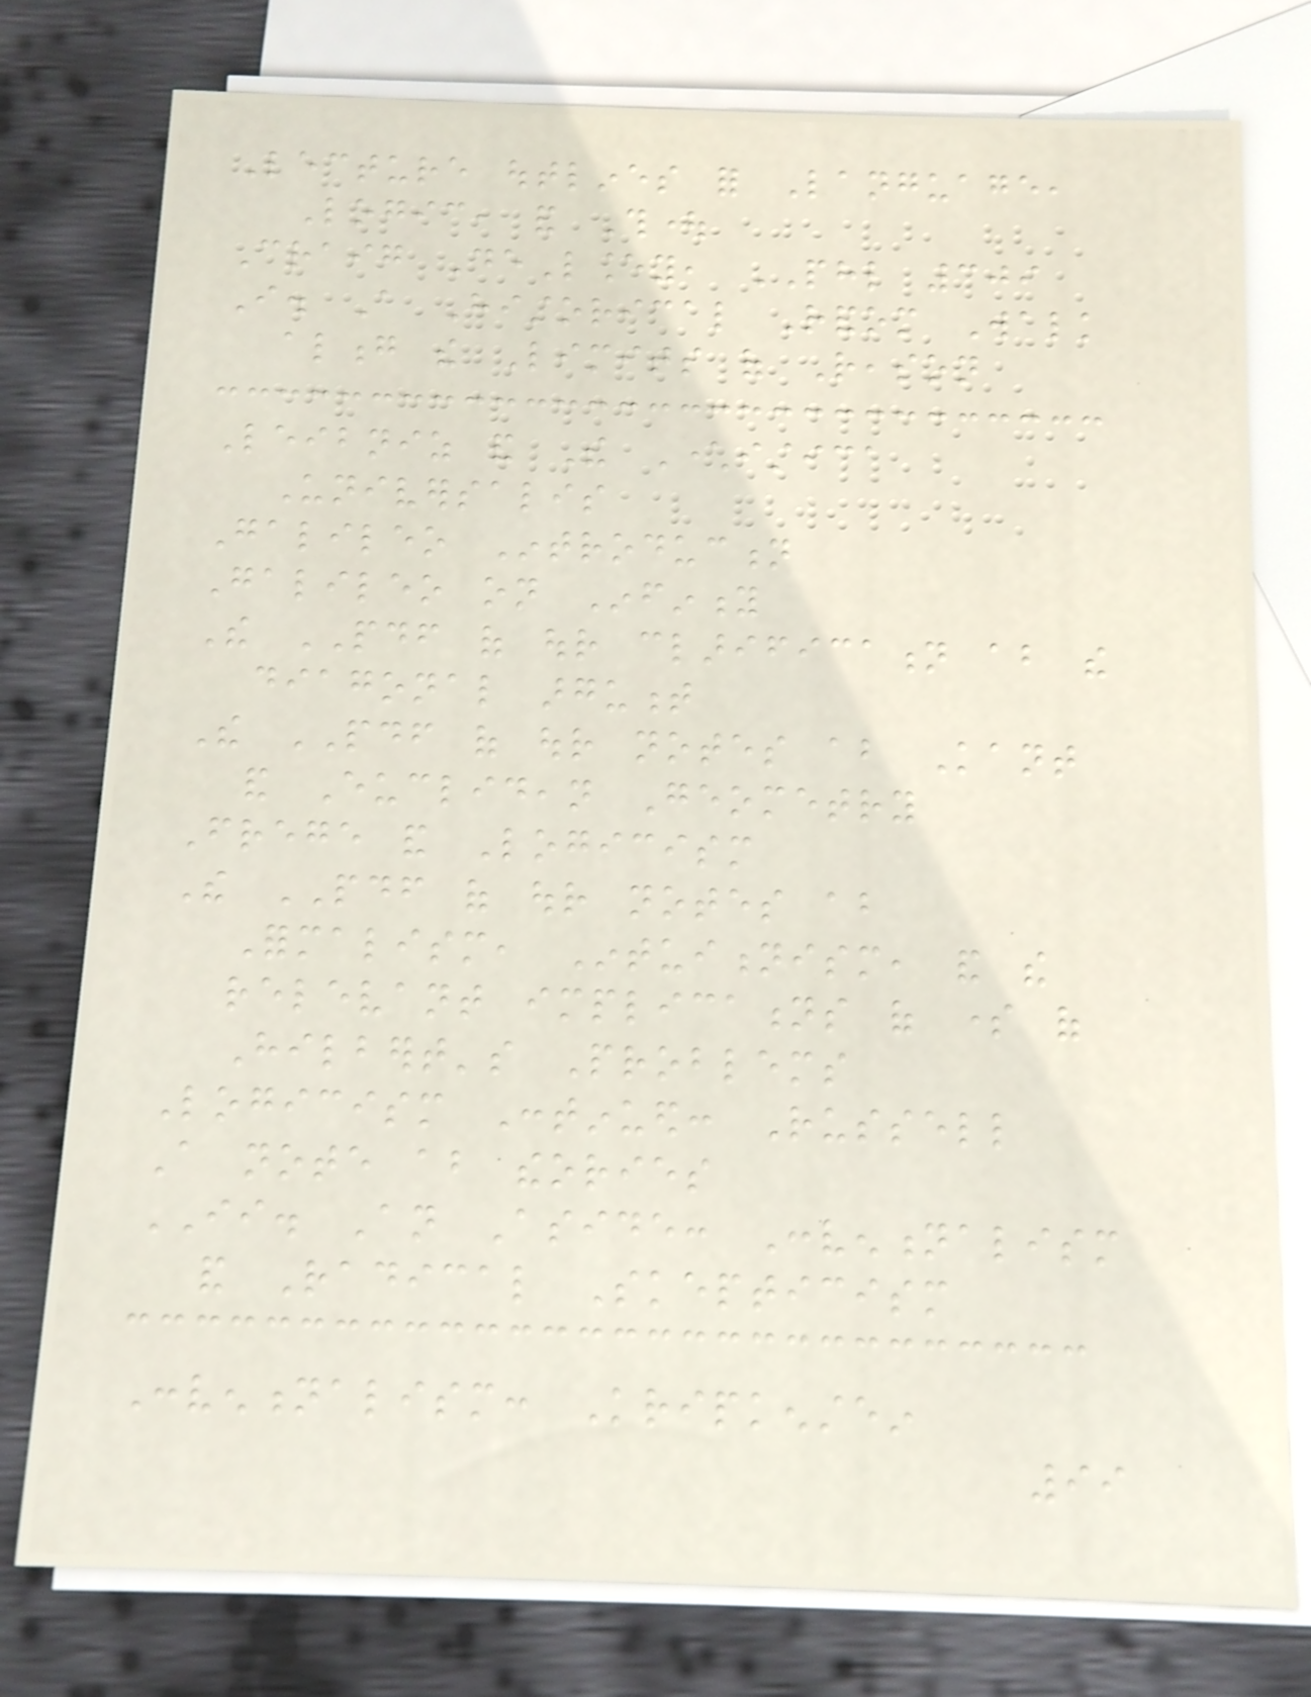Lecture outlines for Language,
Logic, and Thought
Craig DeLancey, PHL 309
I. A Historical Random Walk
along the Limits of Reason
Leibniz and The Characteristica
Universalis
Galileo Introduction
Galileo on Infinity
The PDF of our clarification about the
diagonal argument
The PDF of our notes about Kant
and Euclidean Geometry
Frege and Logicism
The PDF of our notes about
Formalism, Intuitionism, and the
relevant implications of some of
Hilbert's Problems
Logicism Continued: Russell
A note about theories
II. An Aside: Conventionalism
and Radical Skepticism
Conventionalism: Kripkenstein
99
